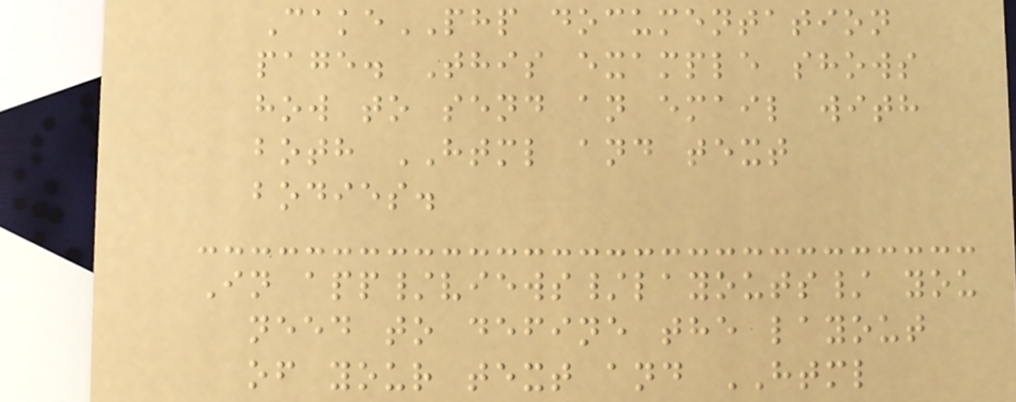CakePHP documentation
page. This example shows
how to send an email with
both HTML and text
bodies.
In app/views/layouts/ you
need to define the layout
of your text and HTML
